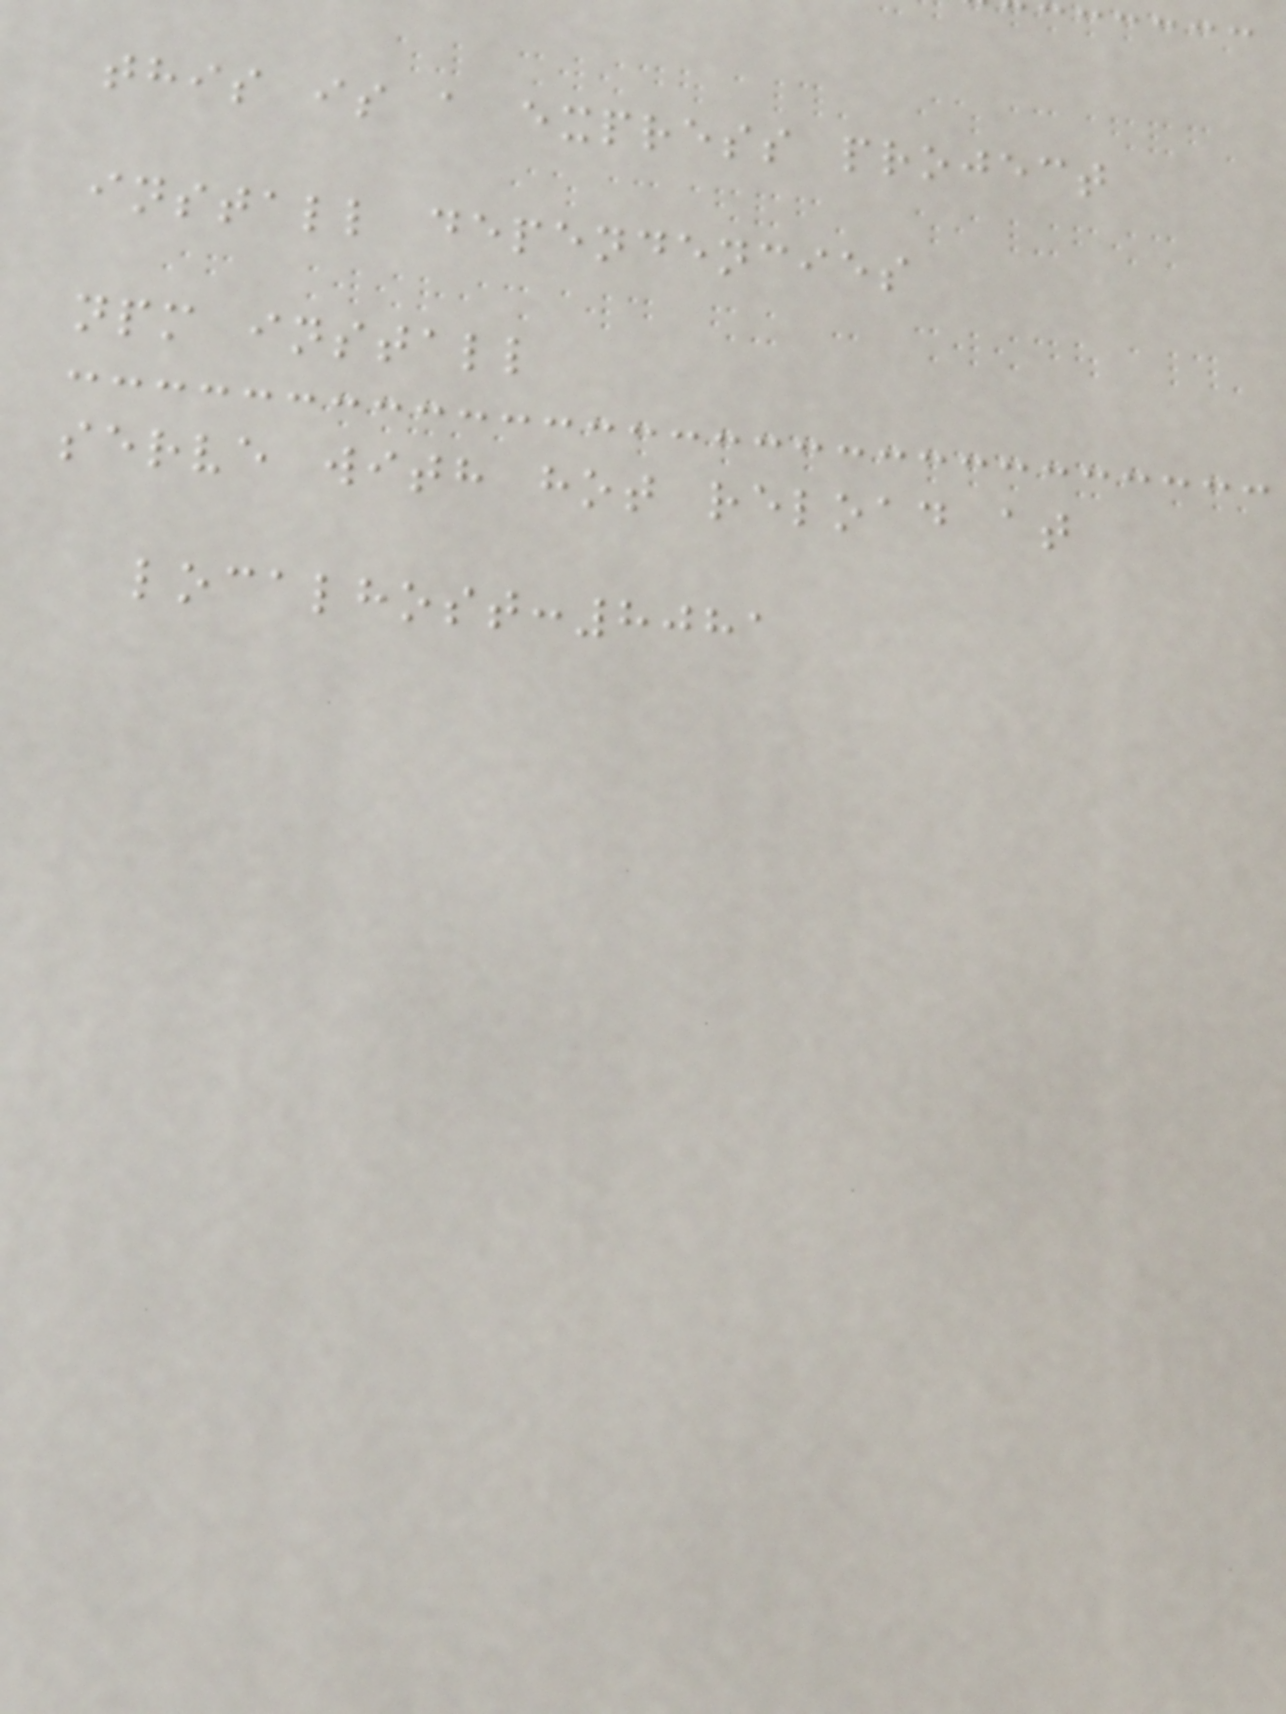this is a express project
install dependencies
npm install
serve with hot reload at
localhost:8081
